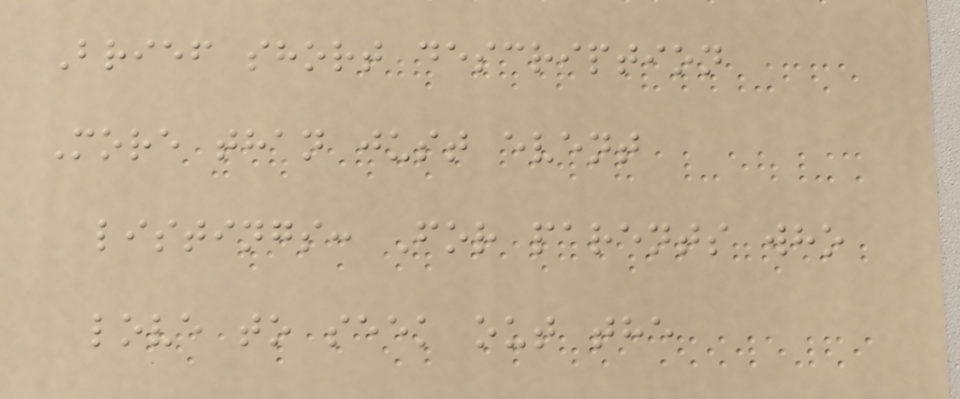Brief short description
More than just event
listings: For parents who
love to seek out the
